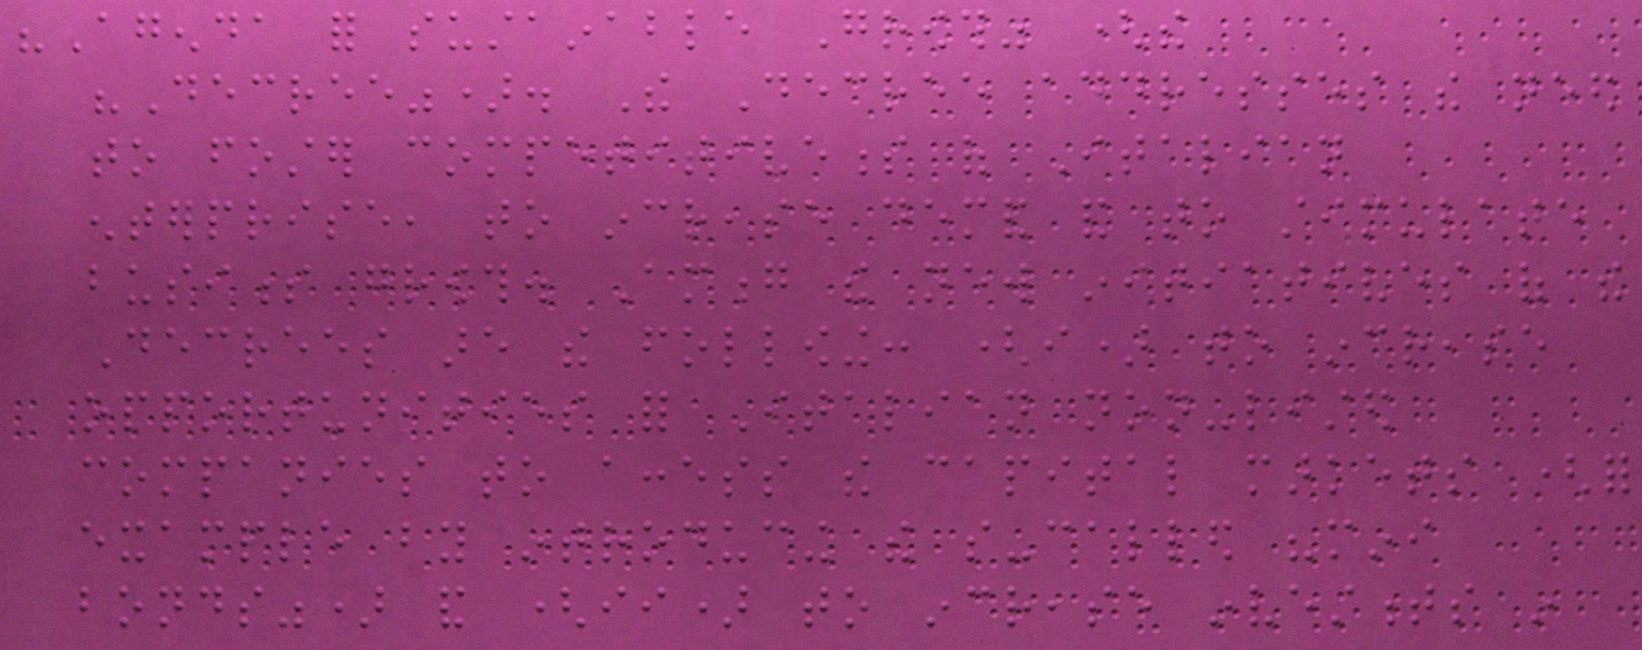"Agenda for sustainable Growth" (the
"Decree"). The Decree addresses the need
to foster competitiveness of Italian
enterprise, to increase demand and to stimulate
business growth. Among the new initiatives of the
Decrees are the following: (i) to increase
opportunities for Italian non-listed
companies to access the capital markets (for
example by introducing the so-called "mini
bonds") and (ii) to increase investments in
